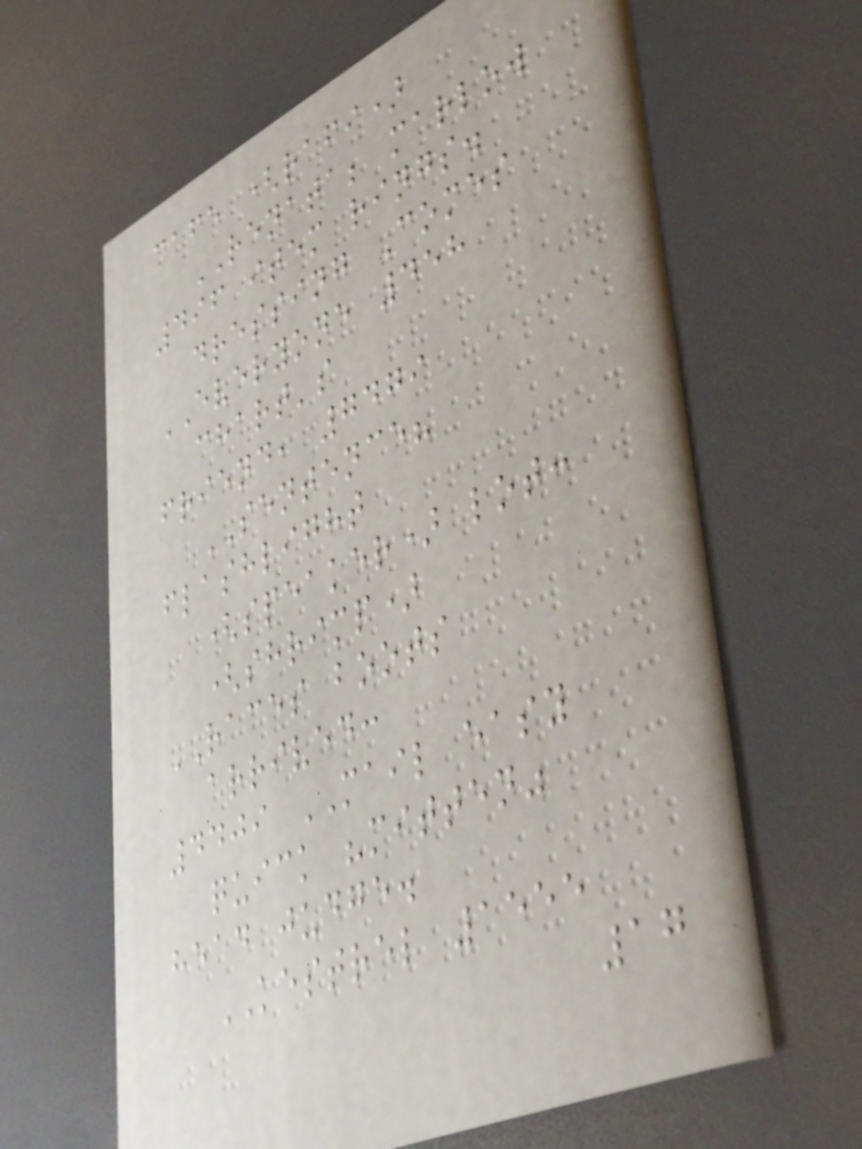cafe (rafi)
RENATA; marlow
496 item rings.
dressing Comes
EVERYONE 458
chart's
friend, 7479
SENTENCE?
flashlight
(speaker) lot:
(shrimp)
RACES boots
arrived:
4409 MAIL easy
quick "mitten"
head judge.
KESTREL 1555
17
